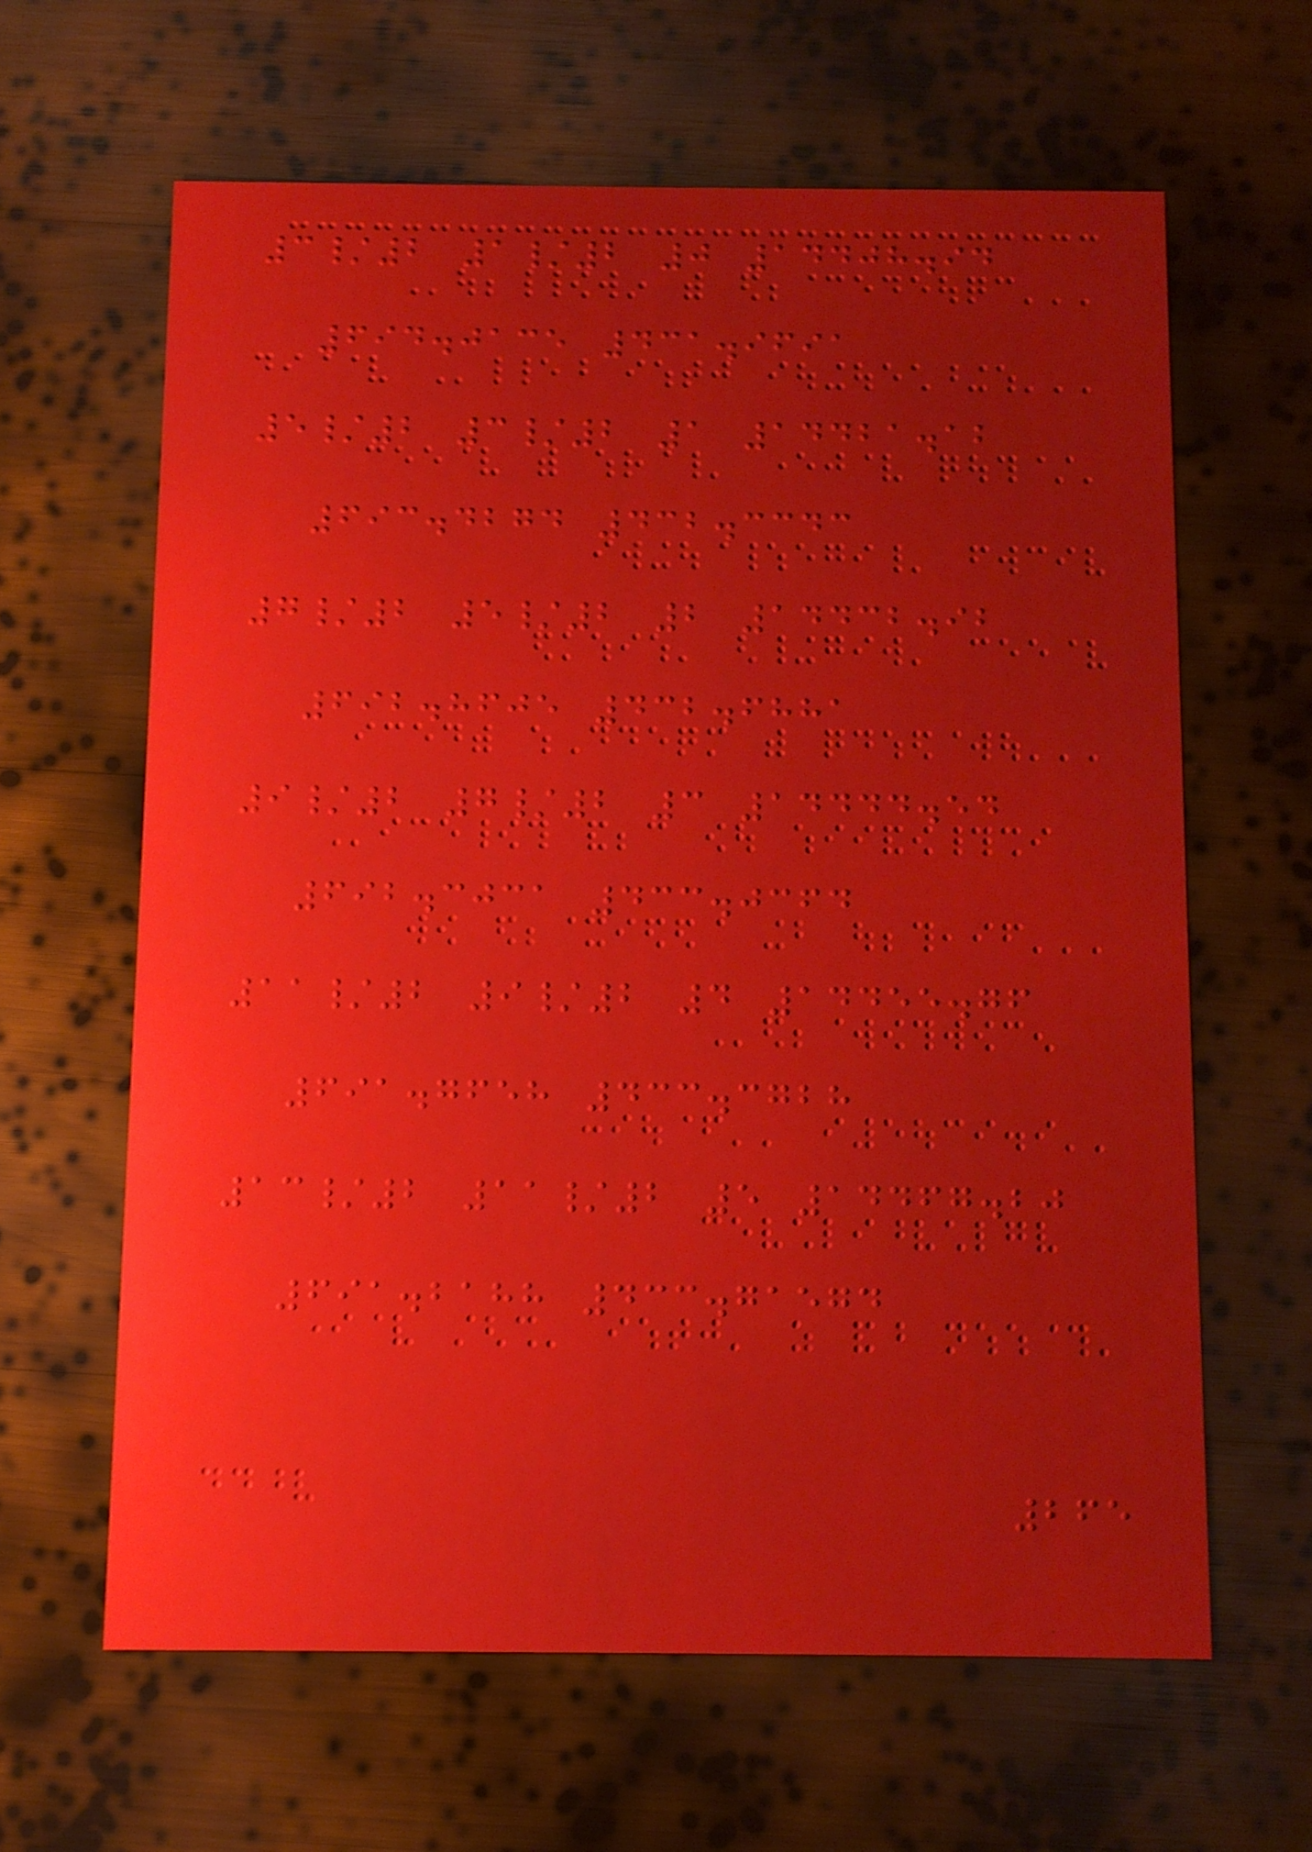3/2 1/2 0 14408.94
694.0135 431.9691
5/2 3/2 1 14421.12
693.4274 432.3343
7/2 5/2 2 14432.92
692.8605 432.6881
9/2 7/2 3 14444.54
692.3031 433.0364
11/2 9/2 4 14455.76
691.7658 433.3728
13/2 11/2 5 14467.20
691.2188 433.71574
265
